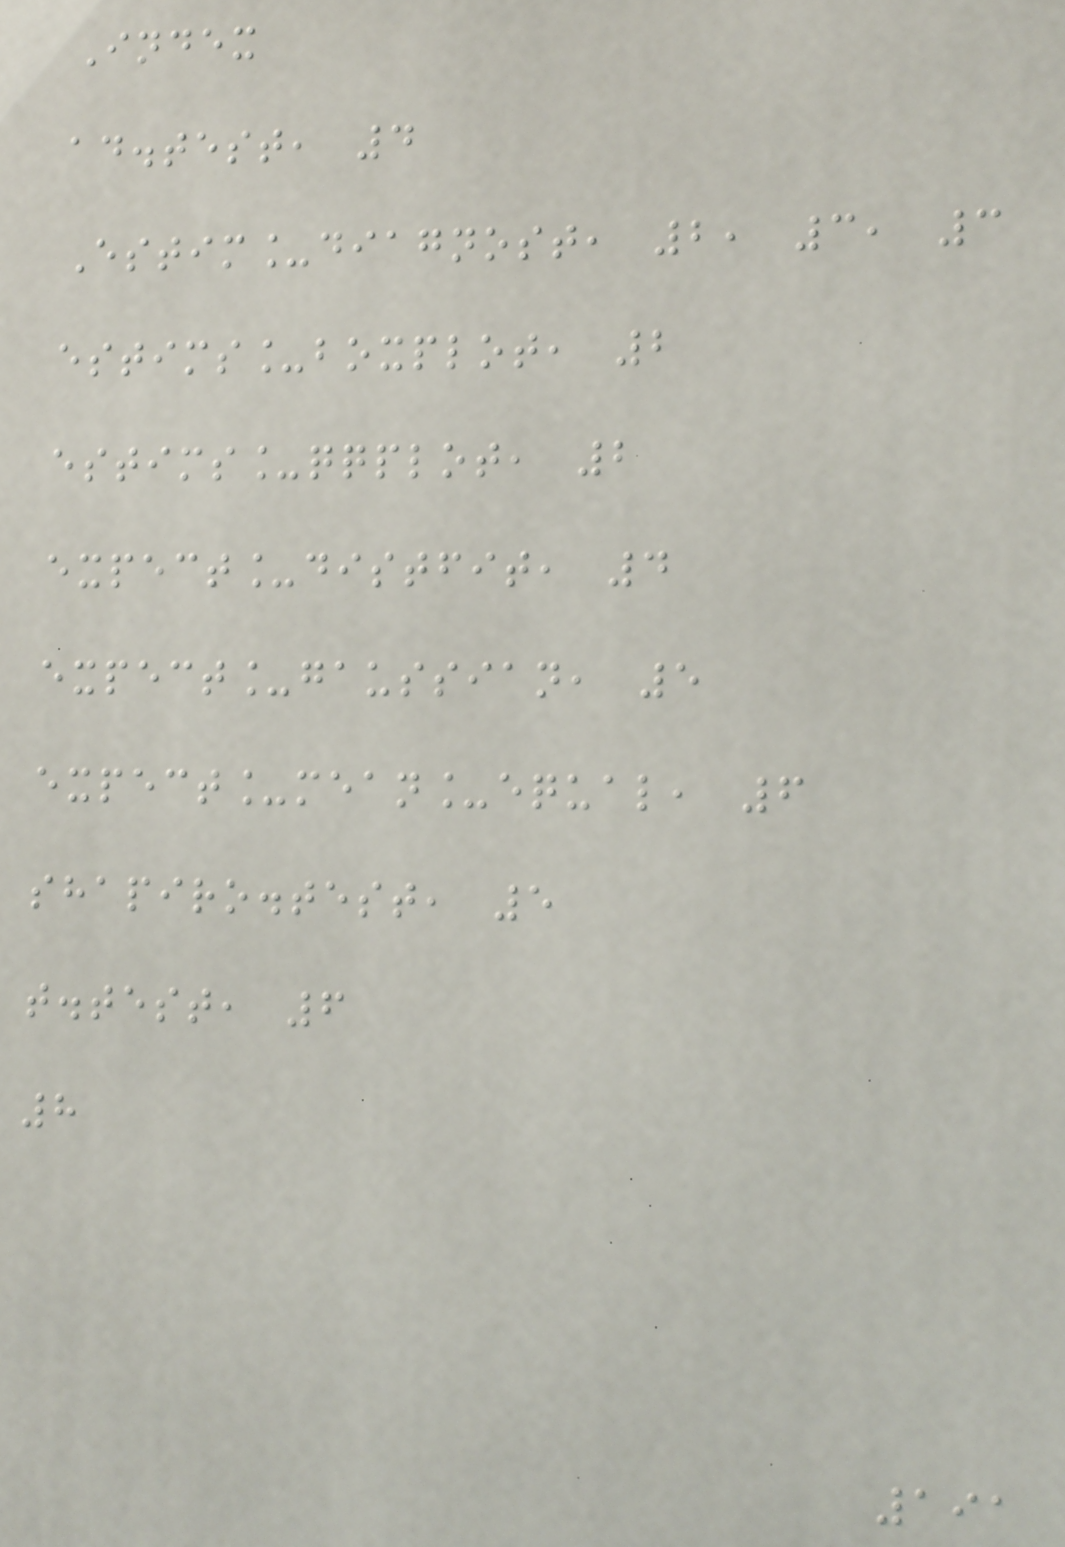Index
ad.test, 4
Estim_diagnost, 2, 3, 3
estims_boxplot, 2
estims_qqplot, 2
expect_distfit, 4
expect_gaussian, 5
expect_mean_equal, 6
shapiro.test, 5
t.test, 6
8
191
